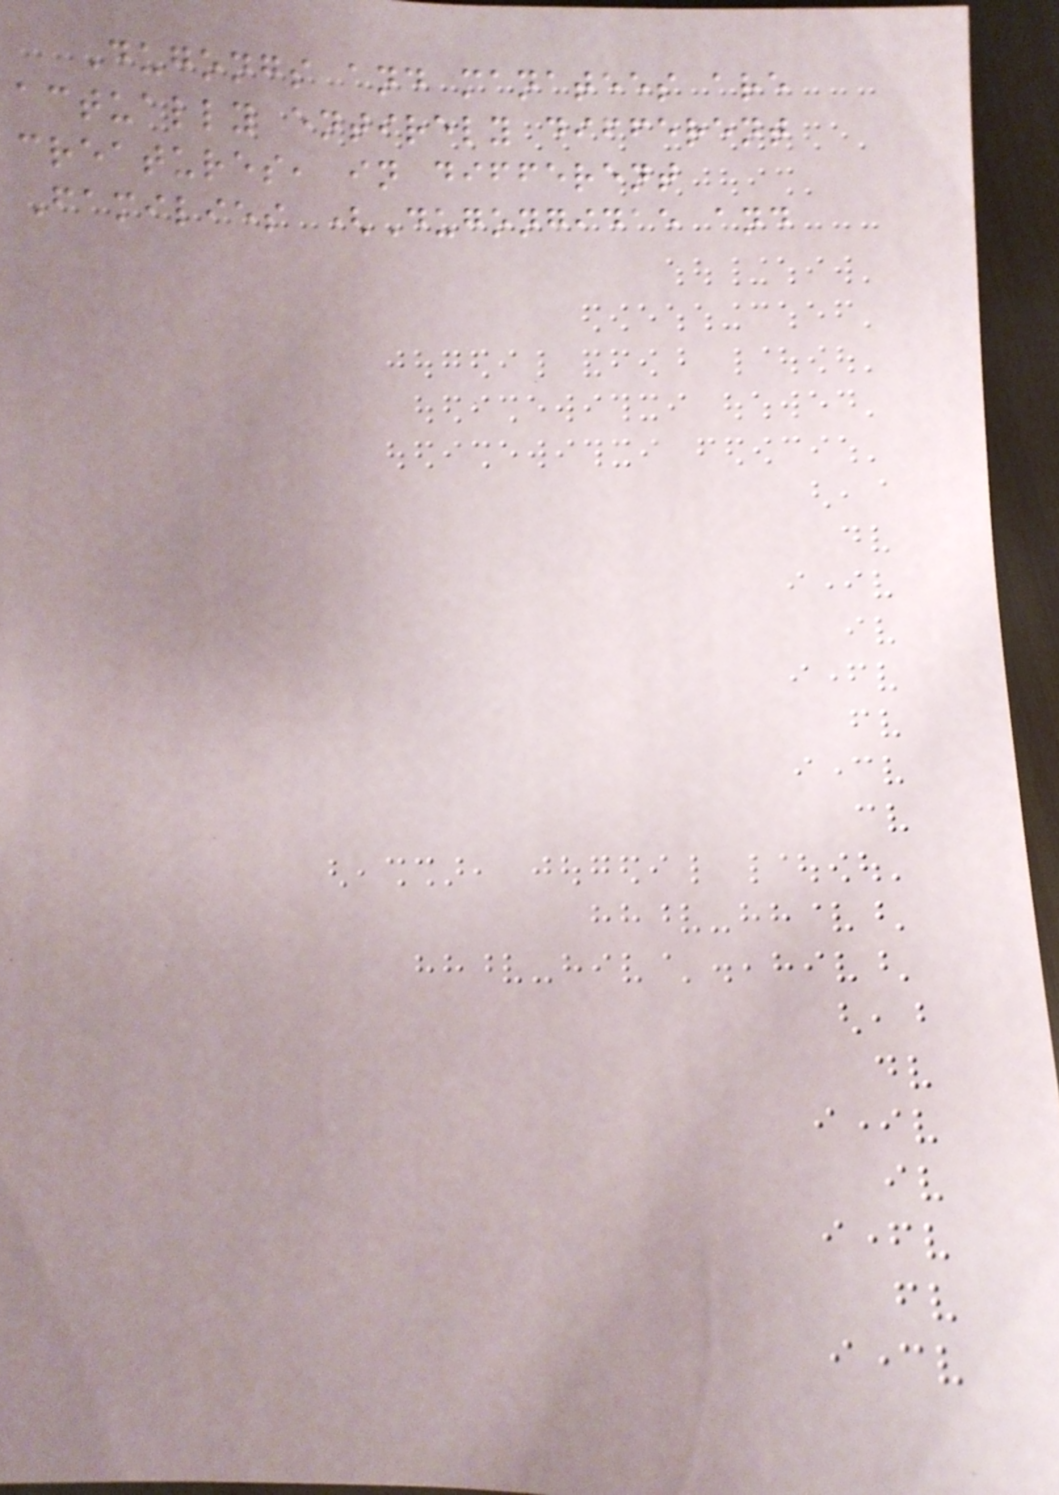Dugongs and manatees are
actually entirely different
creatures, in different
Families (Dugongidae and
